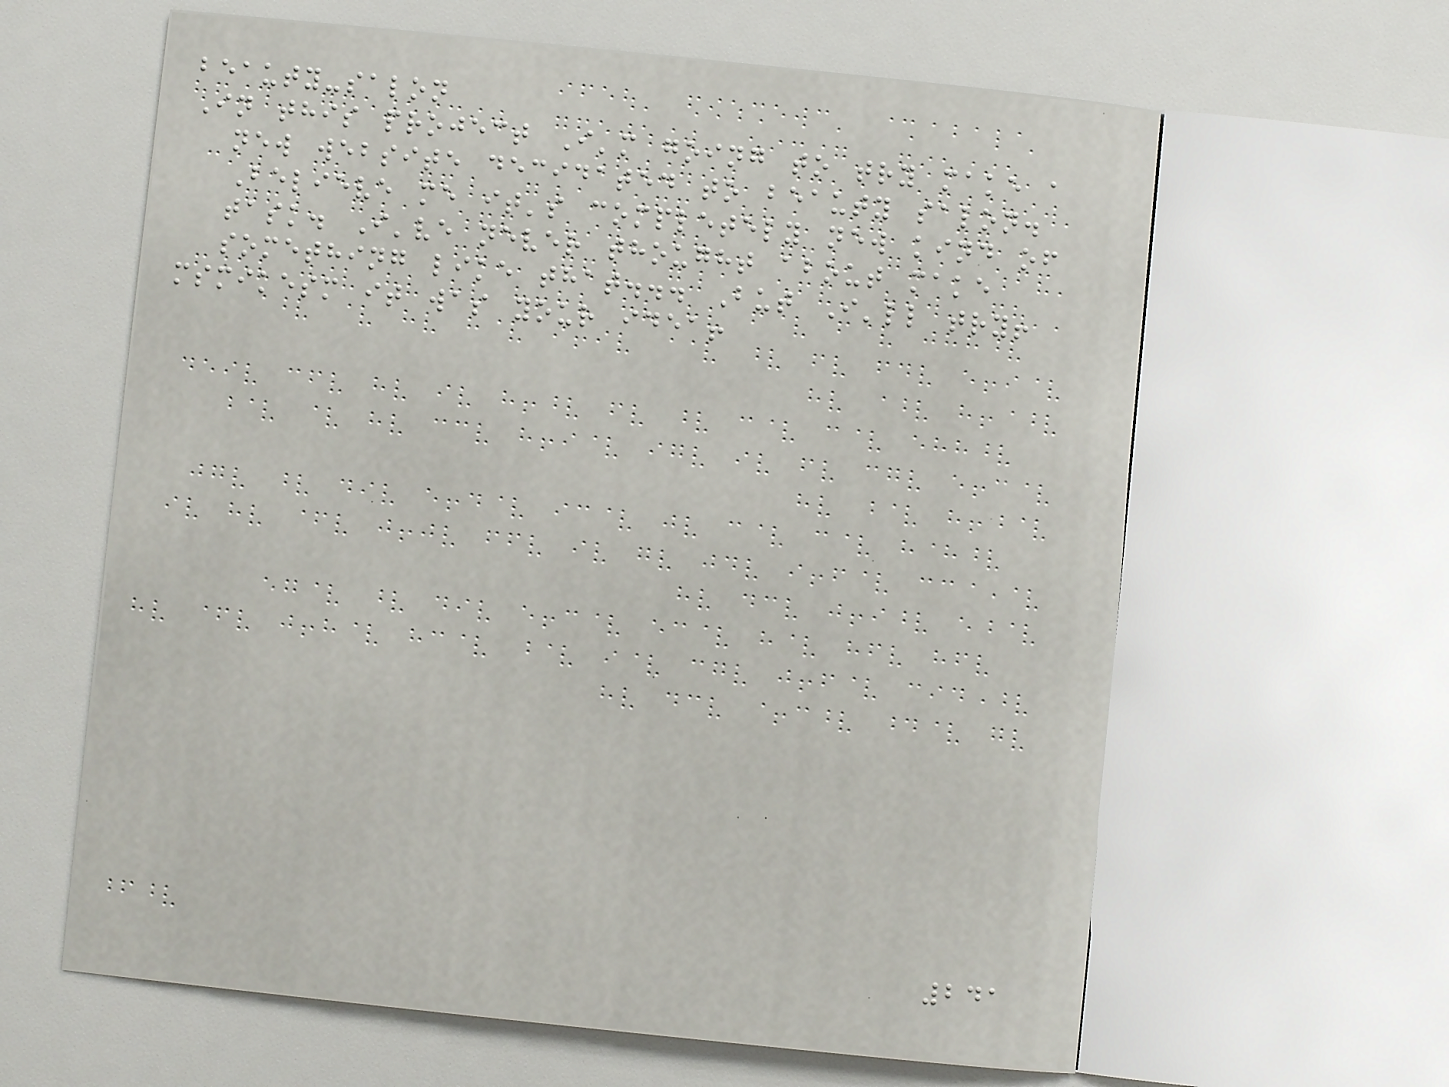beauty-salon
In this project I'm going to try make a
new website decidated to beauty salon.
Believe me it's completely new kind of
task. I've never thought about make
something like that... But I'll try!
msmikesm it was your idea!
241
